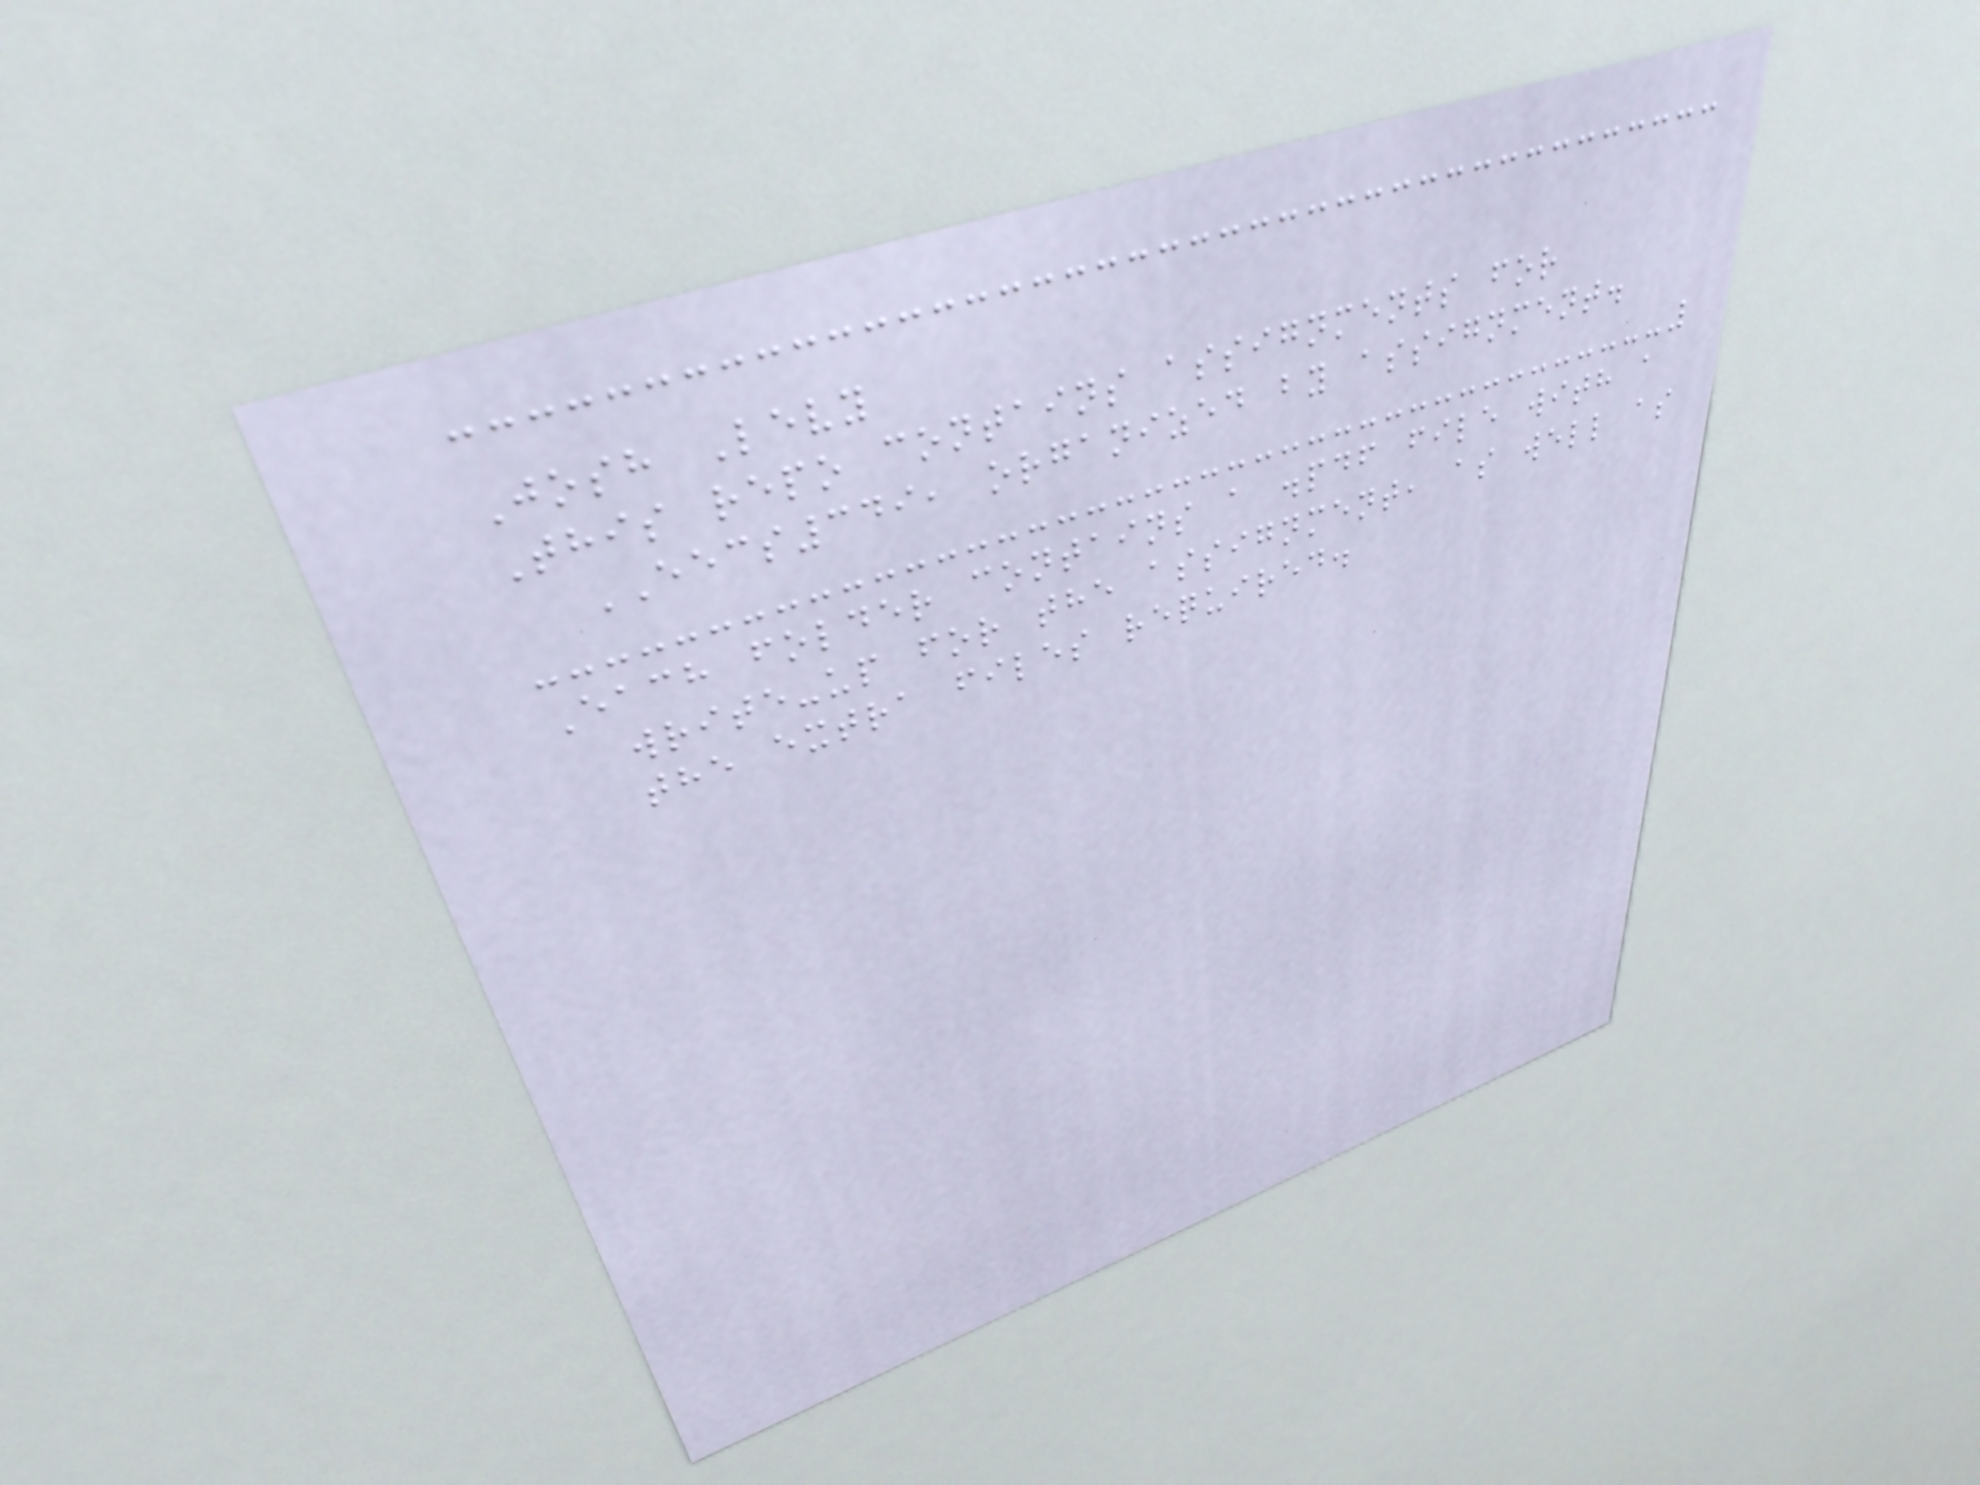Josh Levy
This repo contains assignments for
EECS349, organized by assignment.
Each folder contains a .pdf file with a
write-up for the assignment, as well as
the extra files required.
